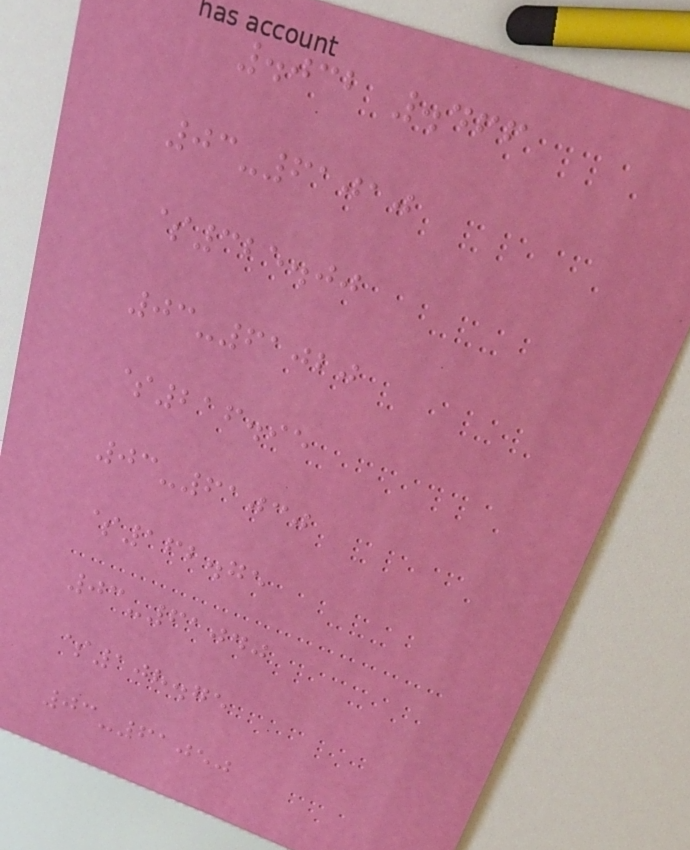.032 .466
03-61010
$325.00
03-61020
$216.95
03-61030
$162.75
03-61040
$108.75
03-61050
